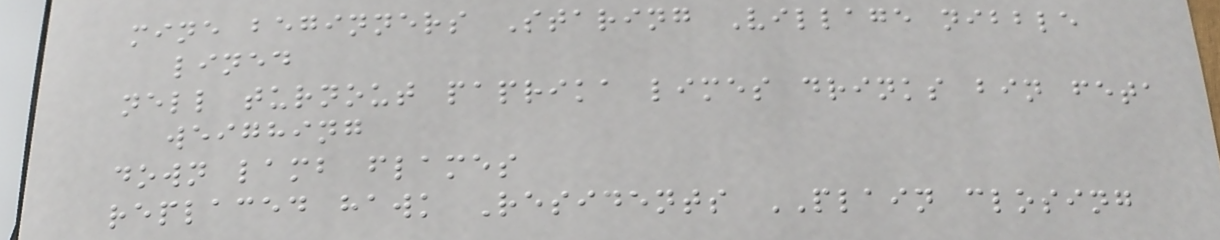mine beginners Staring Village nibble
lined
nell turnout paprika limes drinks bin feta
weighing
down lamb flames
replaced hawk Residents PLAIN closing
